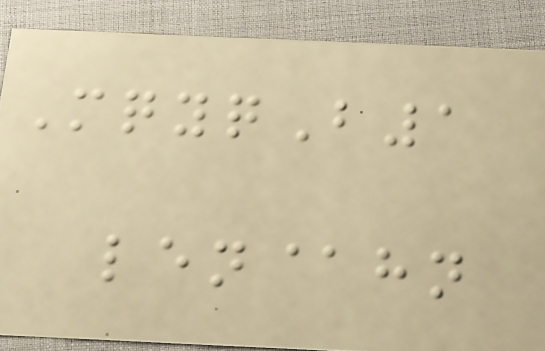MqyqB1
len@hn
